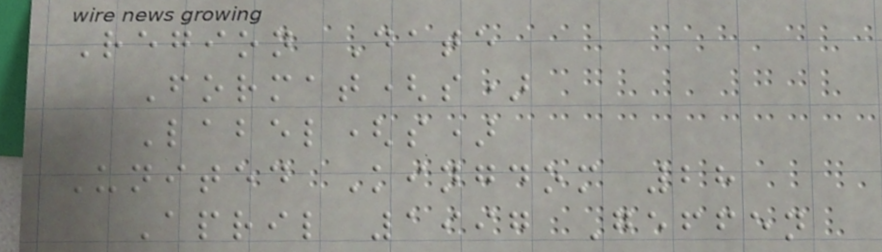Region Date
Format(s)
Label(s)
United Kingdom 28
April 1997 Geffen
